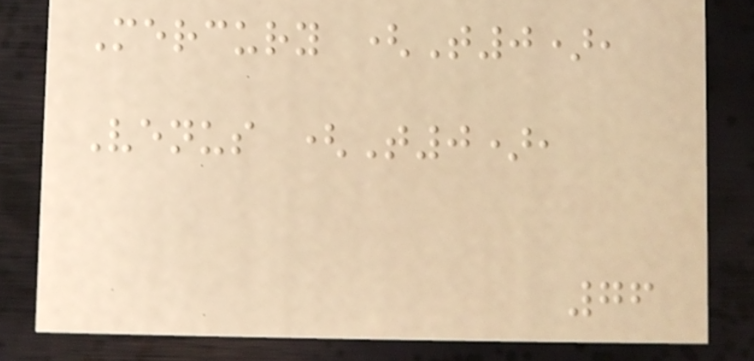Mercury (T0),
Venus (T0),
76
